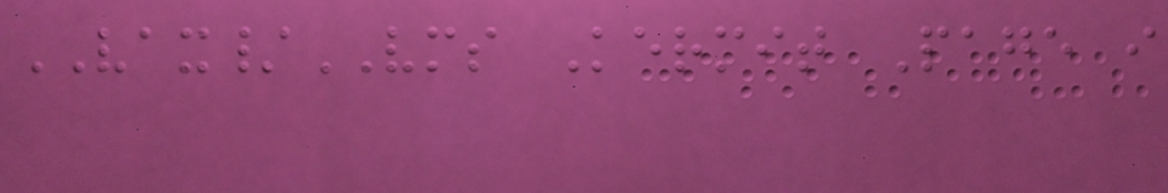VAX/VMS Kermit Page i
